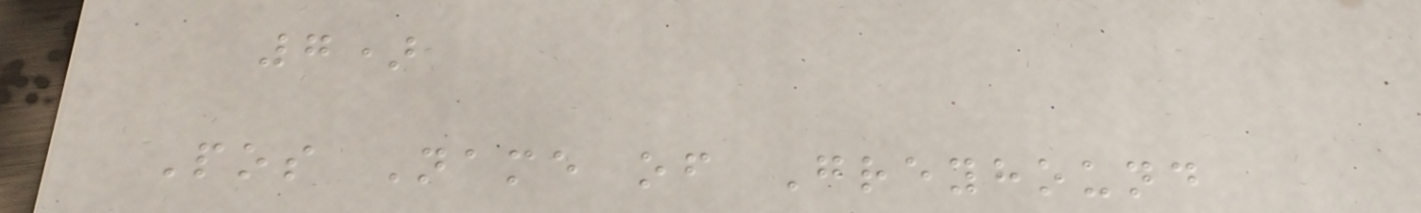7)
Pos Name of Greyhound
